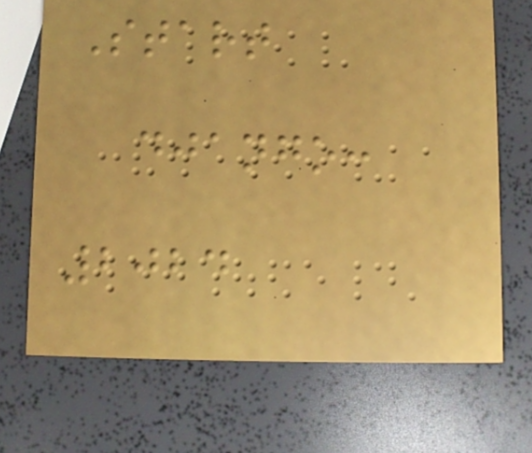Start
django:
2024
